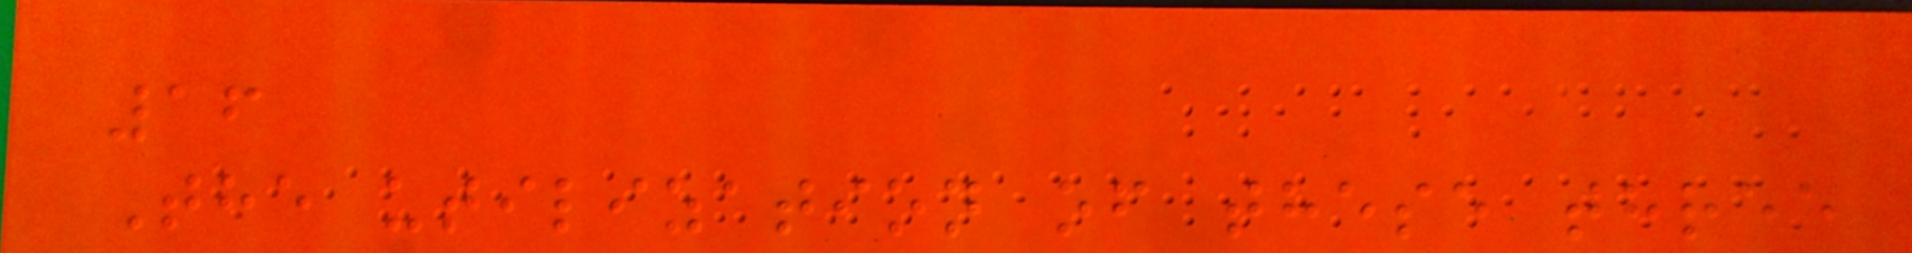16
The utilization of these three
